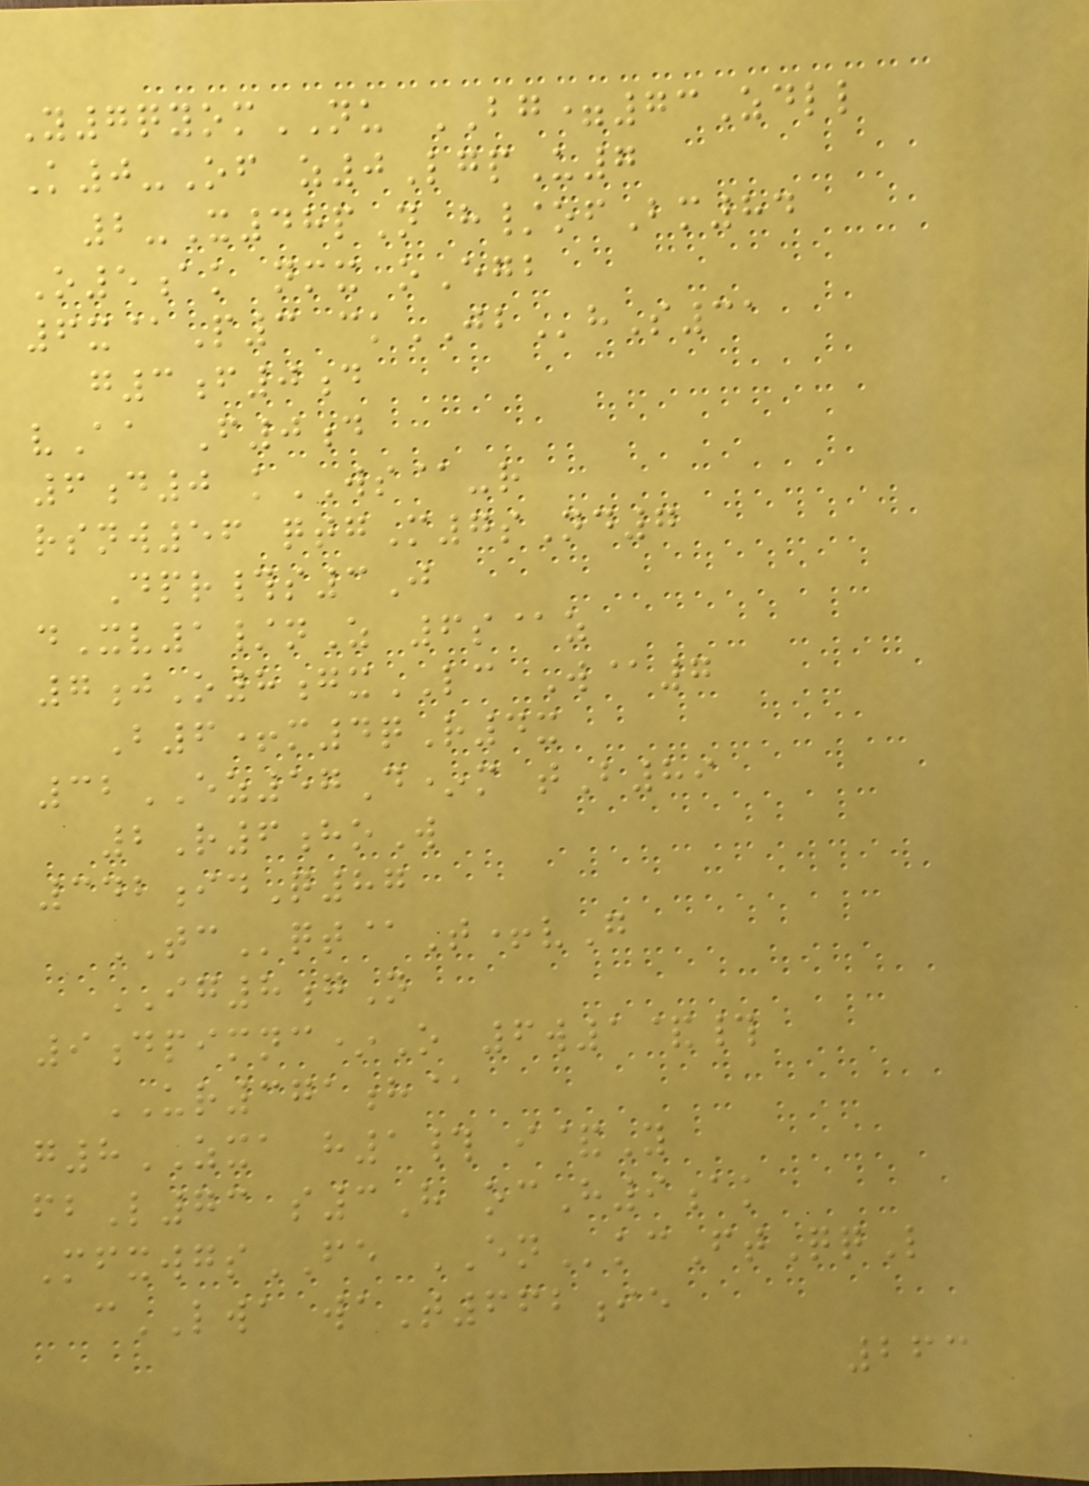Y7qyomNU BG=73Zdll
K0-Of z0LgpU7
2-X48pN h/ofBm84
O5ak nmx oEgb
6x@P3 ckJBhS31
g3f0d
vAa F0d
6d0 kWS@-r
rsnw56 qtgM7sNd7
Dpr#s3J
dXv1/nZ 6s@z
7jO8gxLC W@7
B6+m4qR4x
32EZ57D*m tB89
2R6hoW
342idQ87
TCqt@T+vG
IG8gN
9dpimnc*O 6w1&#
UR371h@
g8ZXA h1# i&Y
fbL73 s3H ocH9ak
MfxwgsFE ENkcFtQqL
cLWA waT662ie
263
